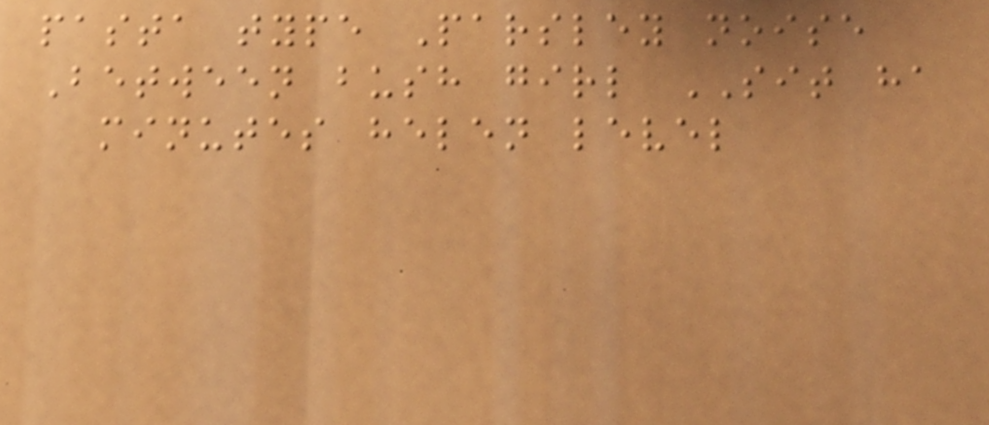pasta type Parsley noise
Between bush girl SIT ha
minutes helen level
